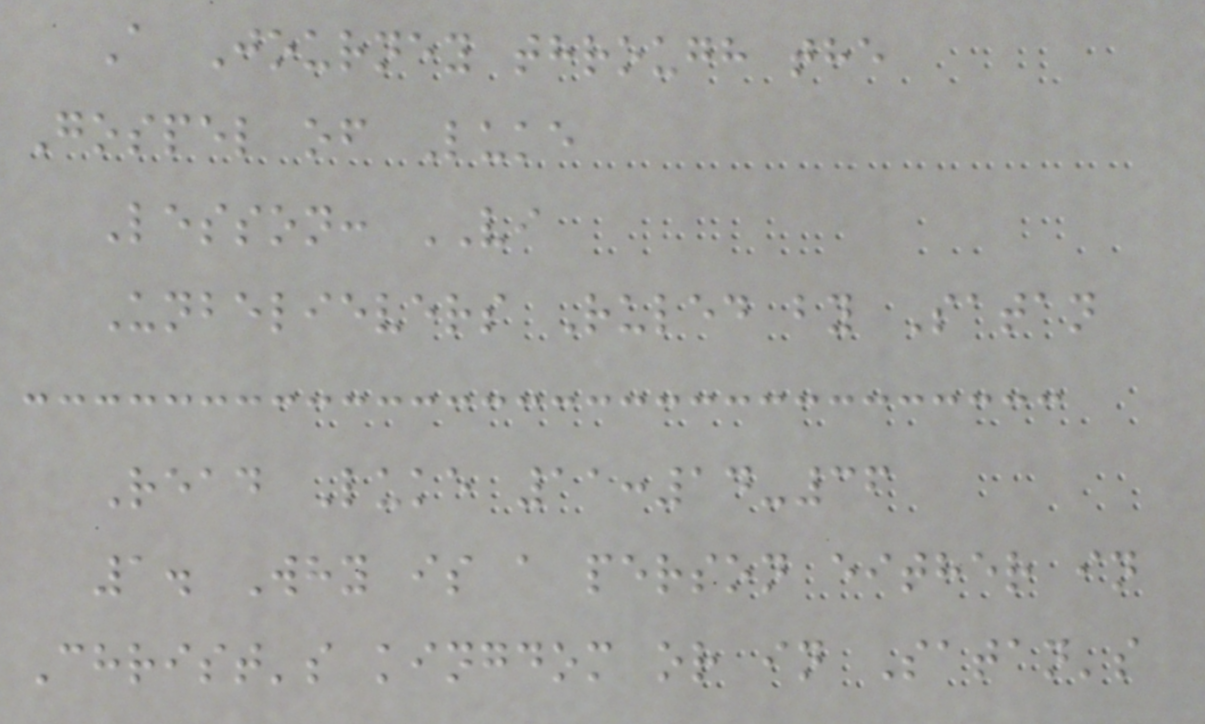A Journey through the
Gospel of Luke
Lesson: VI
Unbelievers Ruled by Satan
Read Luke 11:14-36
1. Why is a person either in
Christ's kingdom or in Satan's
